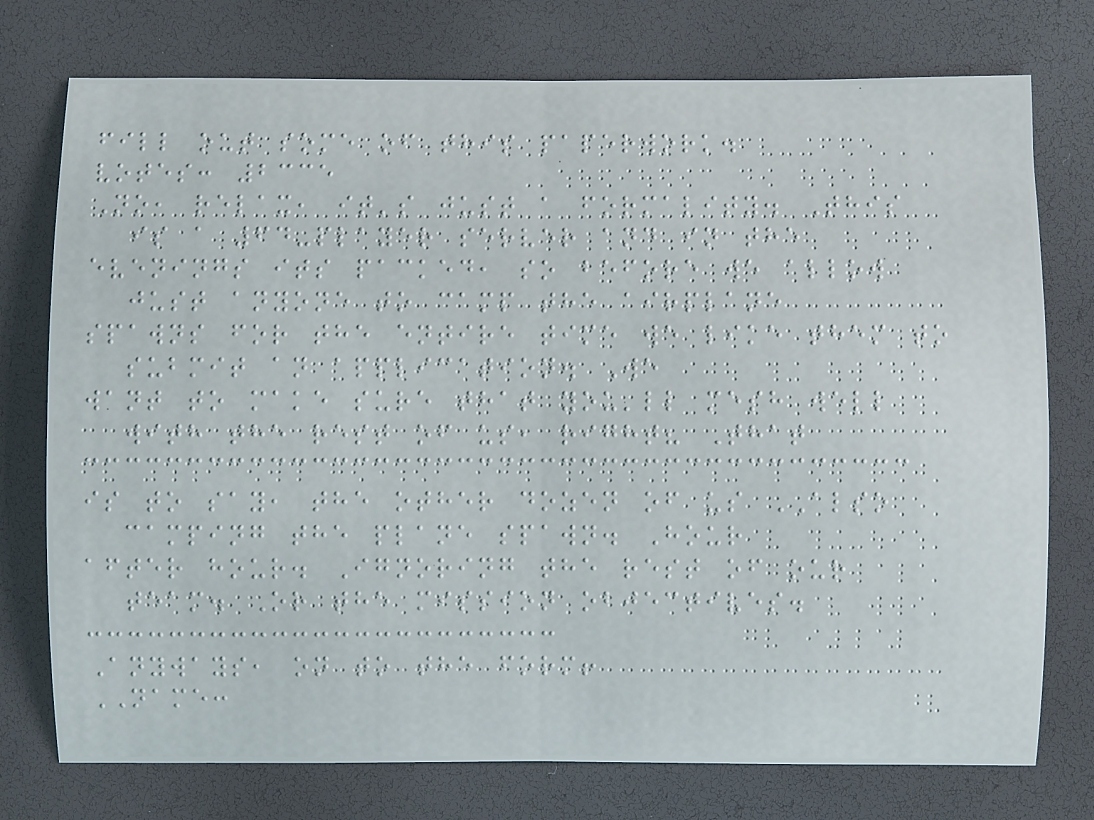fill out some of this paperwork.
votes: 2335
No, relax, it's just a formality. This
is a 64-player server and in the
evenings its packed, so before we allow
just anyone to camp the airplane
spawns for the entire time we like them to
submit an application. We
want to make sure that you'll mesh well
with the rest of us, right? That
is to say, the other dozen of us ALSO
camping the plane spawn. Hour
after hour. Ignoring the rest of our
team. Or the mission objectives.
Anyways, on to the form!
NAME:
